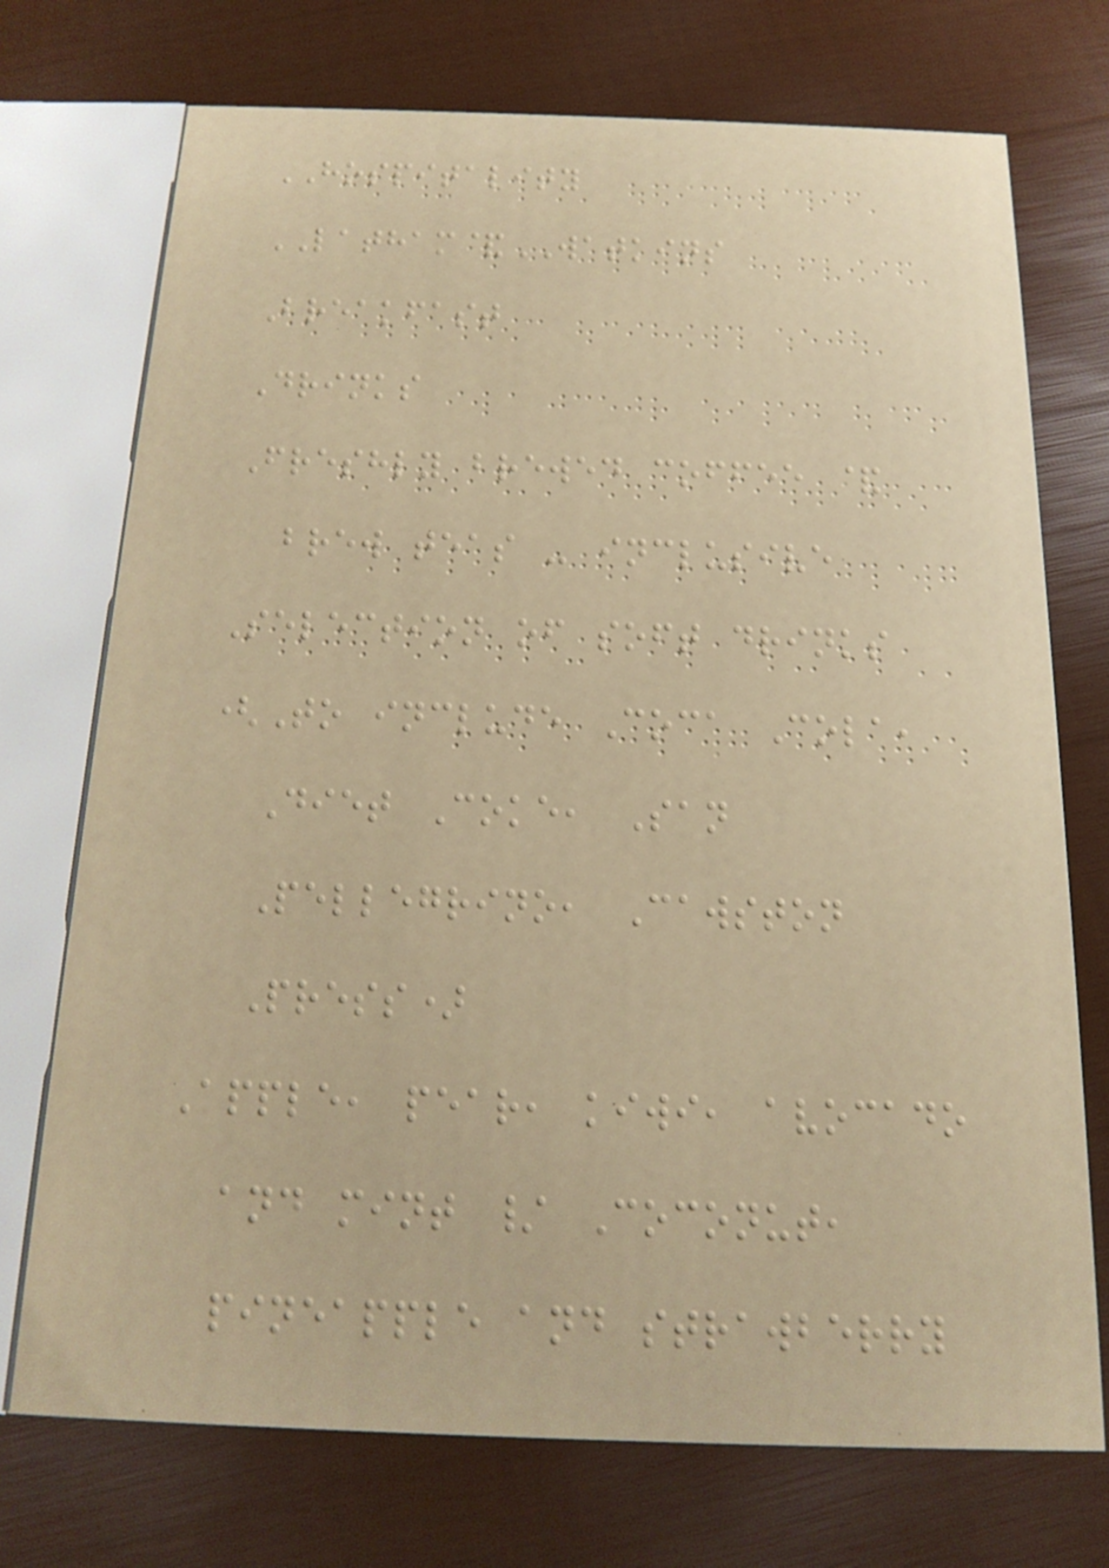HOSPITALITY
LATHAM&WATKINS
Breakfast
Drinks
Freshly brewed coffee &
brew teas - inclusive
Selection of soft drinks
(To include Coca Cola,
Diet Coke, San
Pellegrino, Cawston
Press)
Apple, pear, kiwi, avocado
and mint / Coconut,
pineapple and strawberry
